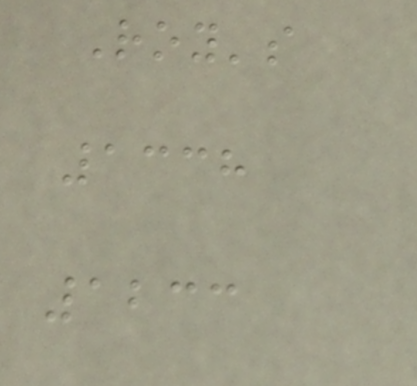Roy's
1338
1233
